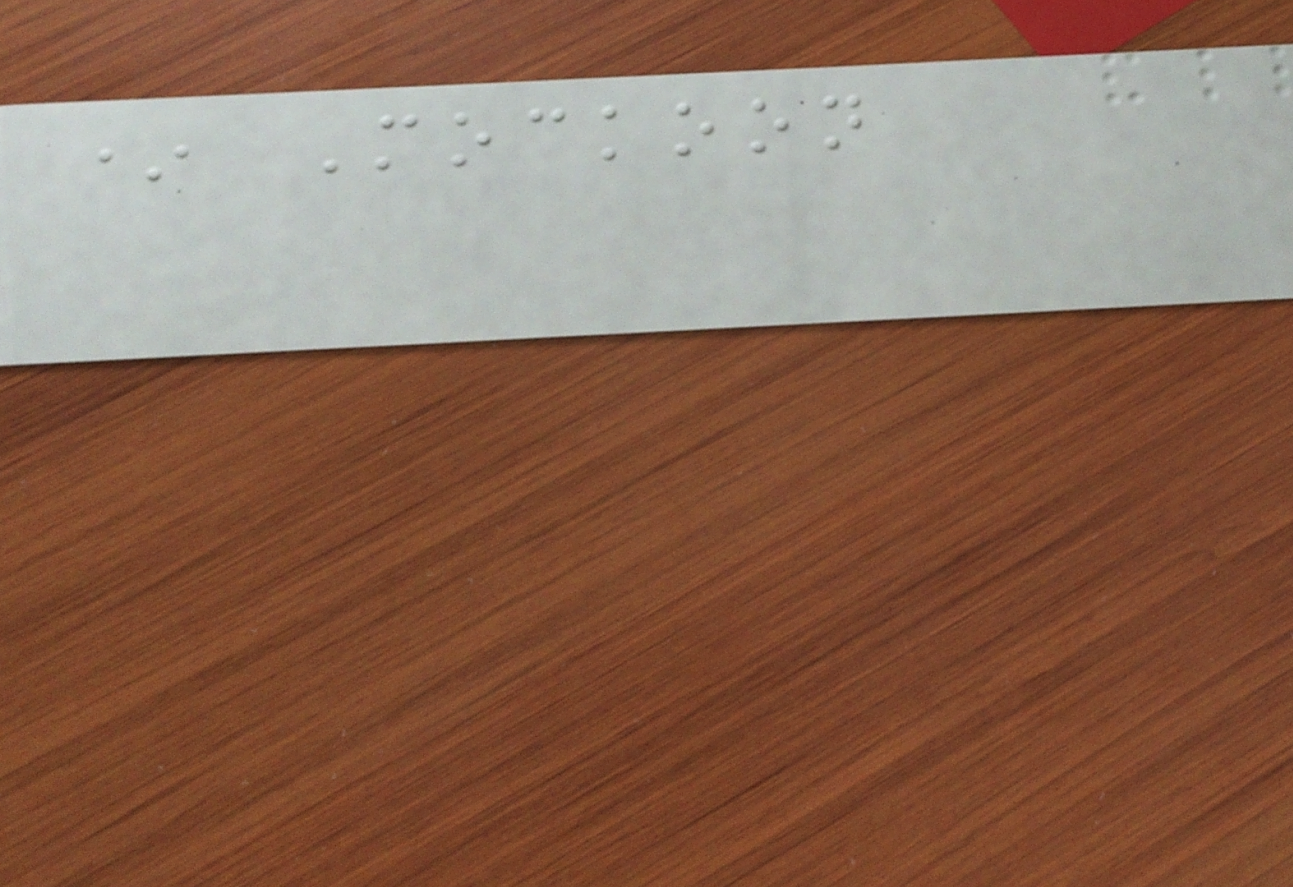* Mockoon
